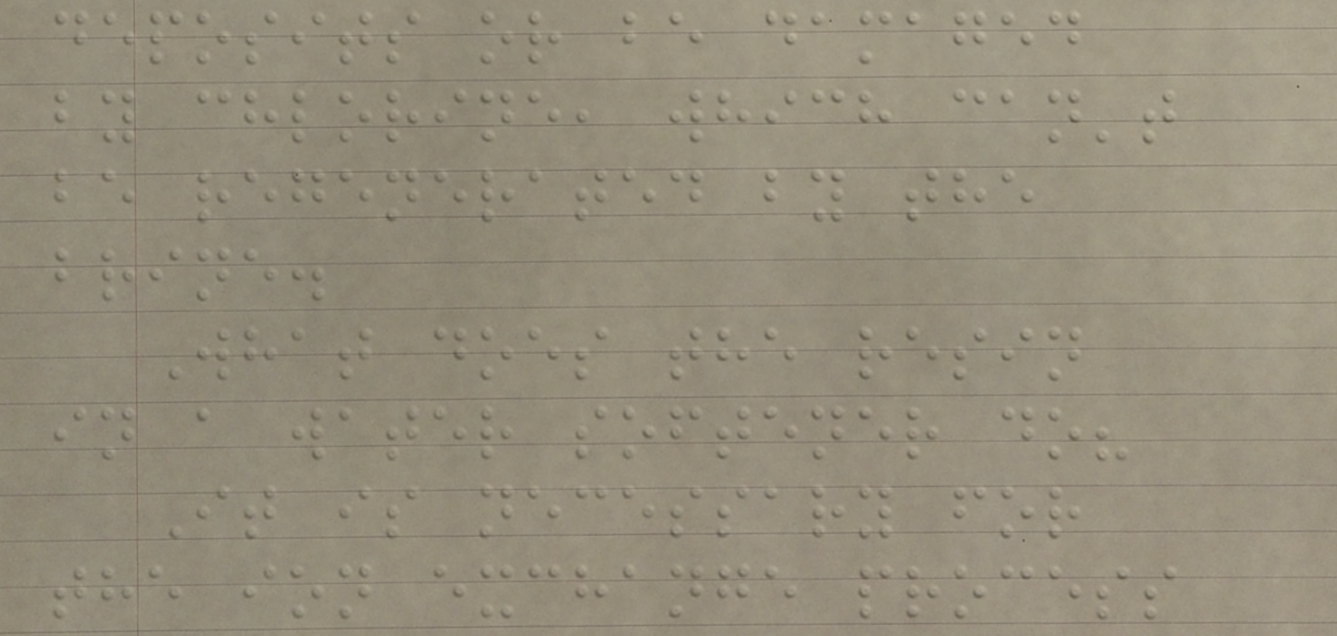deposits or be damaged
by chlorine, which can't
be regenerated by the
brine.
What does the resin
in a water softener do?
It is necessary for
the ion exchange process
